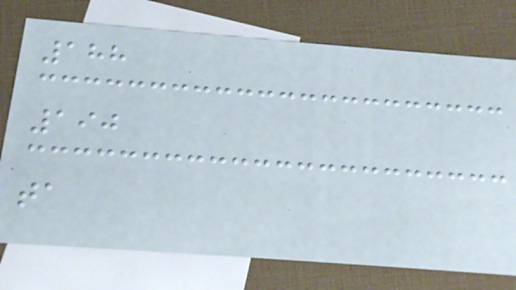188
190
ta
